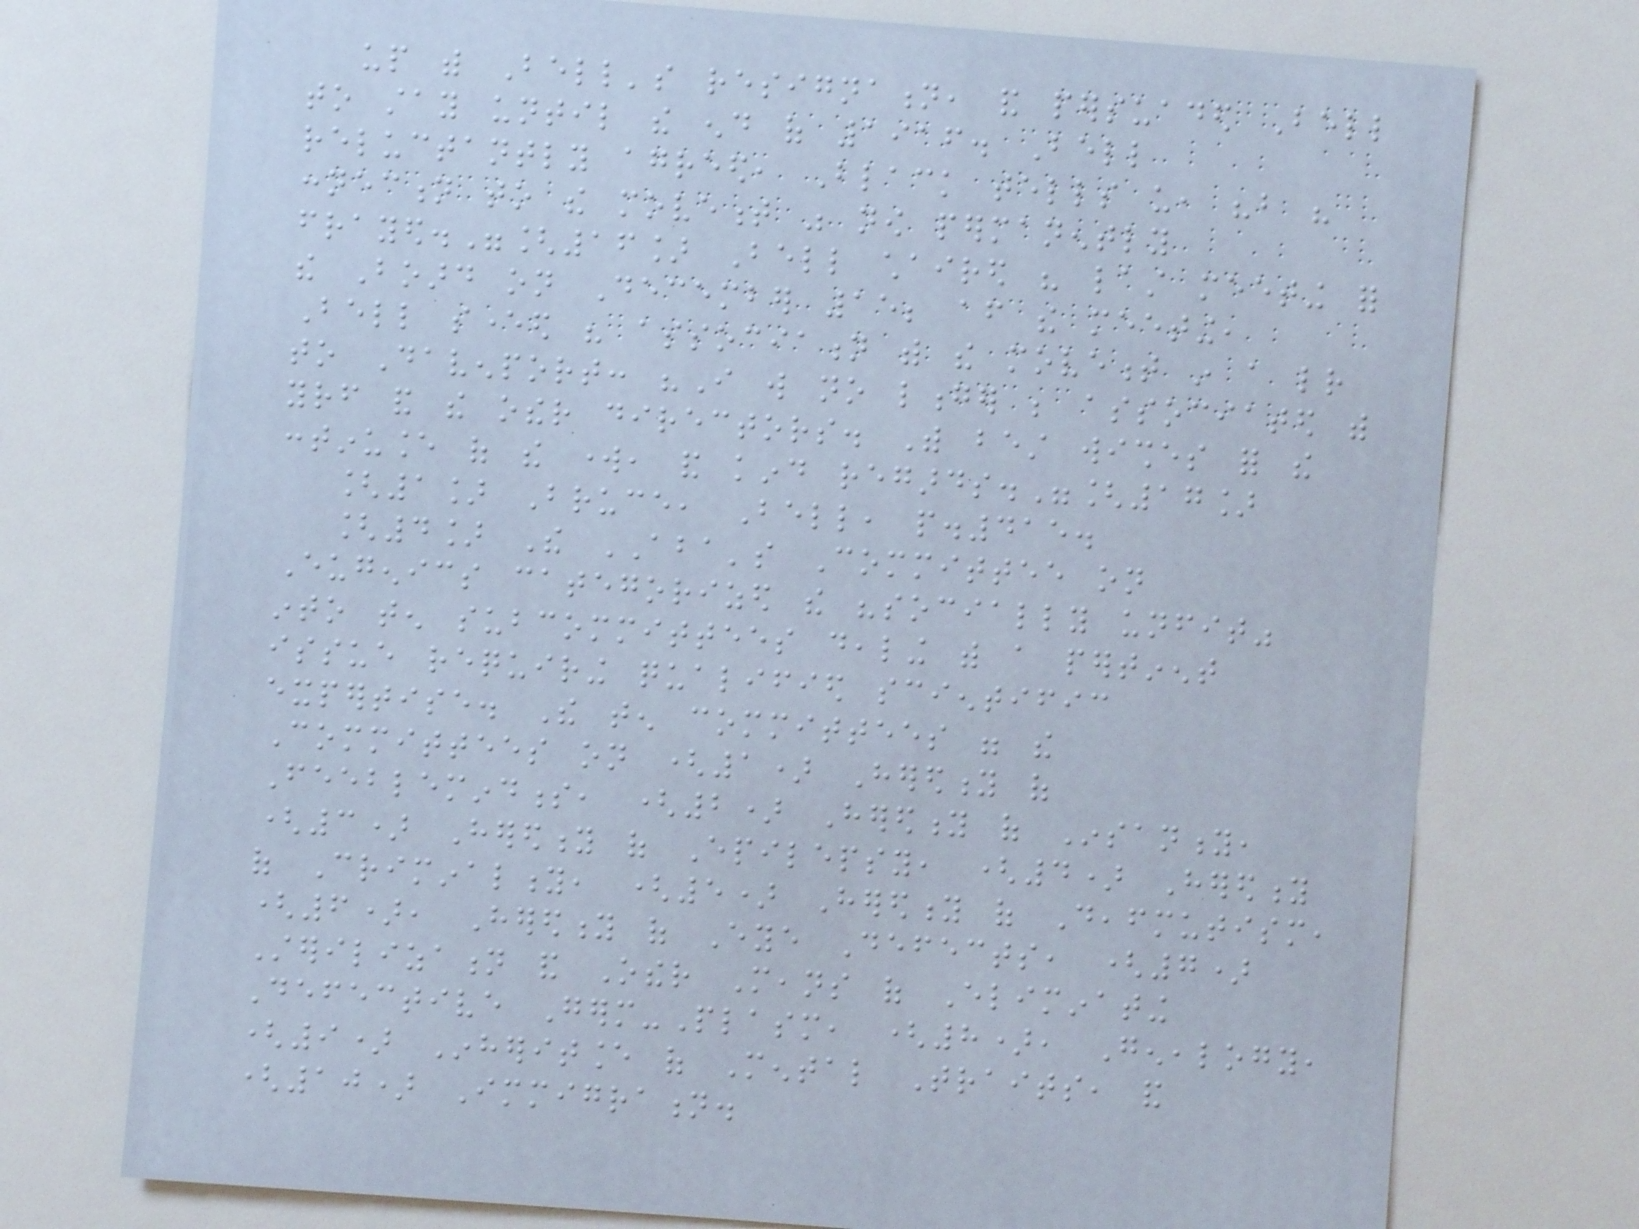up with Bell's resignation, and persuaded Bell
to stay until the end of 1916. Bell
reluctantly agreed, Black tells us, "but his
connection to the movement was now permanently
frayed."[16] Bell chaired his last meeting for
the Board on December 15; after the meeting,
Bell severed his association with the movement in a letter
to Davenport: "I will no longer be associated with
yourself and the other directors. With best wishes for the
continuance of the work, and kind regards."[17]
[1] Bruce, Bell, p.415.
[4] The ABA's Committee on
Eugenics categorized the "socially unfit"
into ten subcommittees dealing with a pertinent
issue requiring qualified scientific
expertise. The ten committees were the
Committees on (1) Heredity of
Feeblemindness, (2) Heredity of Insanity,
(3) Heredity of Epilepsy, (4) Heredity
of Criminality, (5) Heredity of Deafmutism,
(6), Heredity of Eye Defects, (7)
Sterilization and Other Means of Eliminating
Defective Germ-Plasm, (8), Genealogy,
(9) Inheritance of Mental Traits, and
(10) Immigration.
